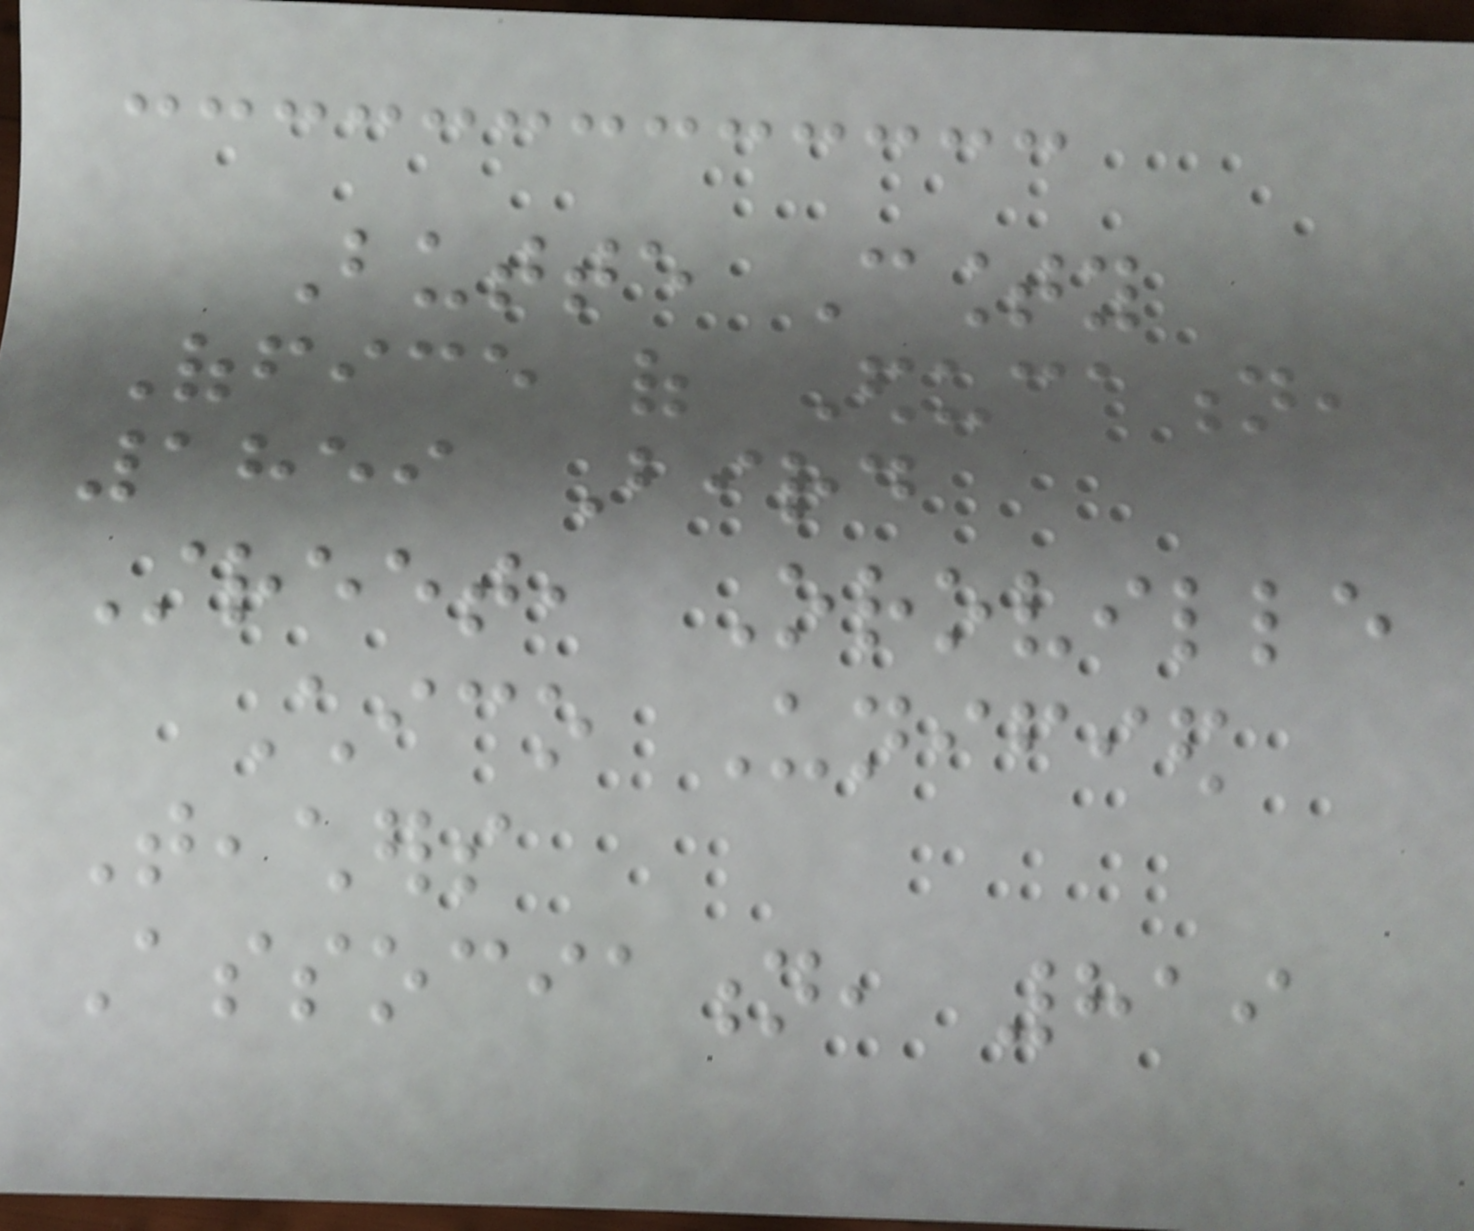Butte County
Office of Education,
1859 Bird
Street, Oroville
Chico Unified
Teachers
Association, 819
